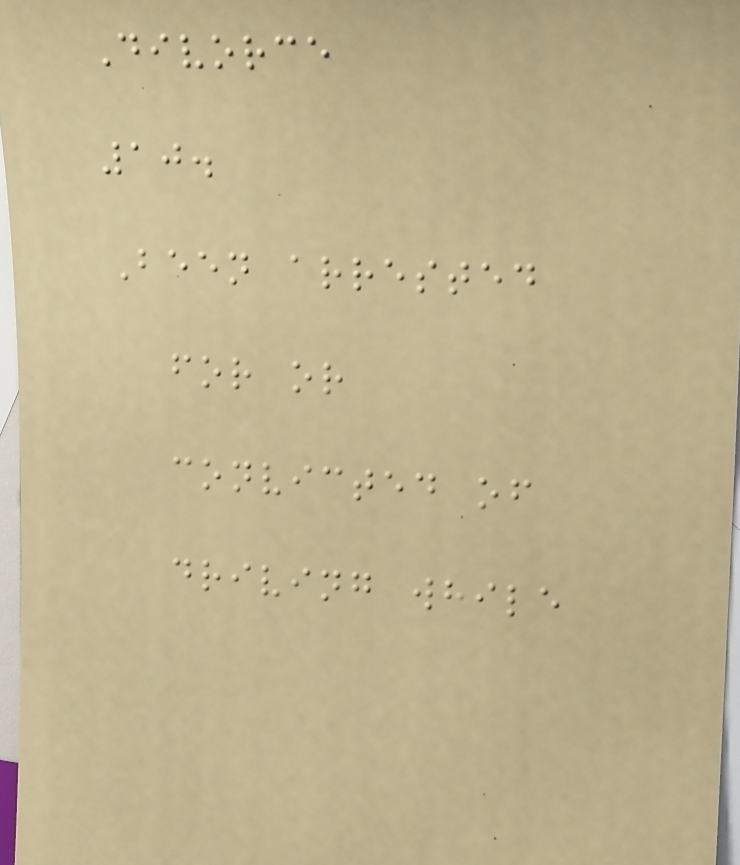Divorce
10.
Been arrested
for or
convicted of
driving while
